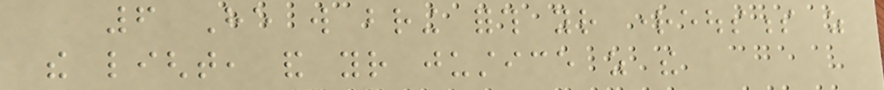6 He will bring forth your righteousness as
the light, and your justice as the
